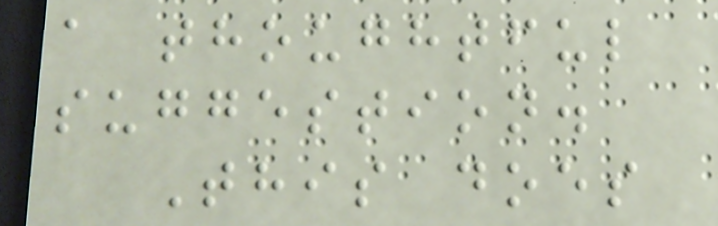a thoughtful
suggestion.
This does
